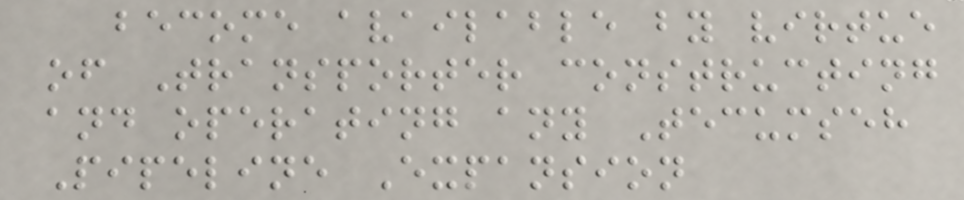become available by virtue
of Transporter constructing
and operating any Tecumseh
Pipeline Expansion
